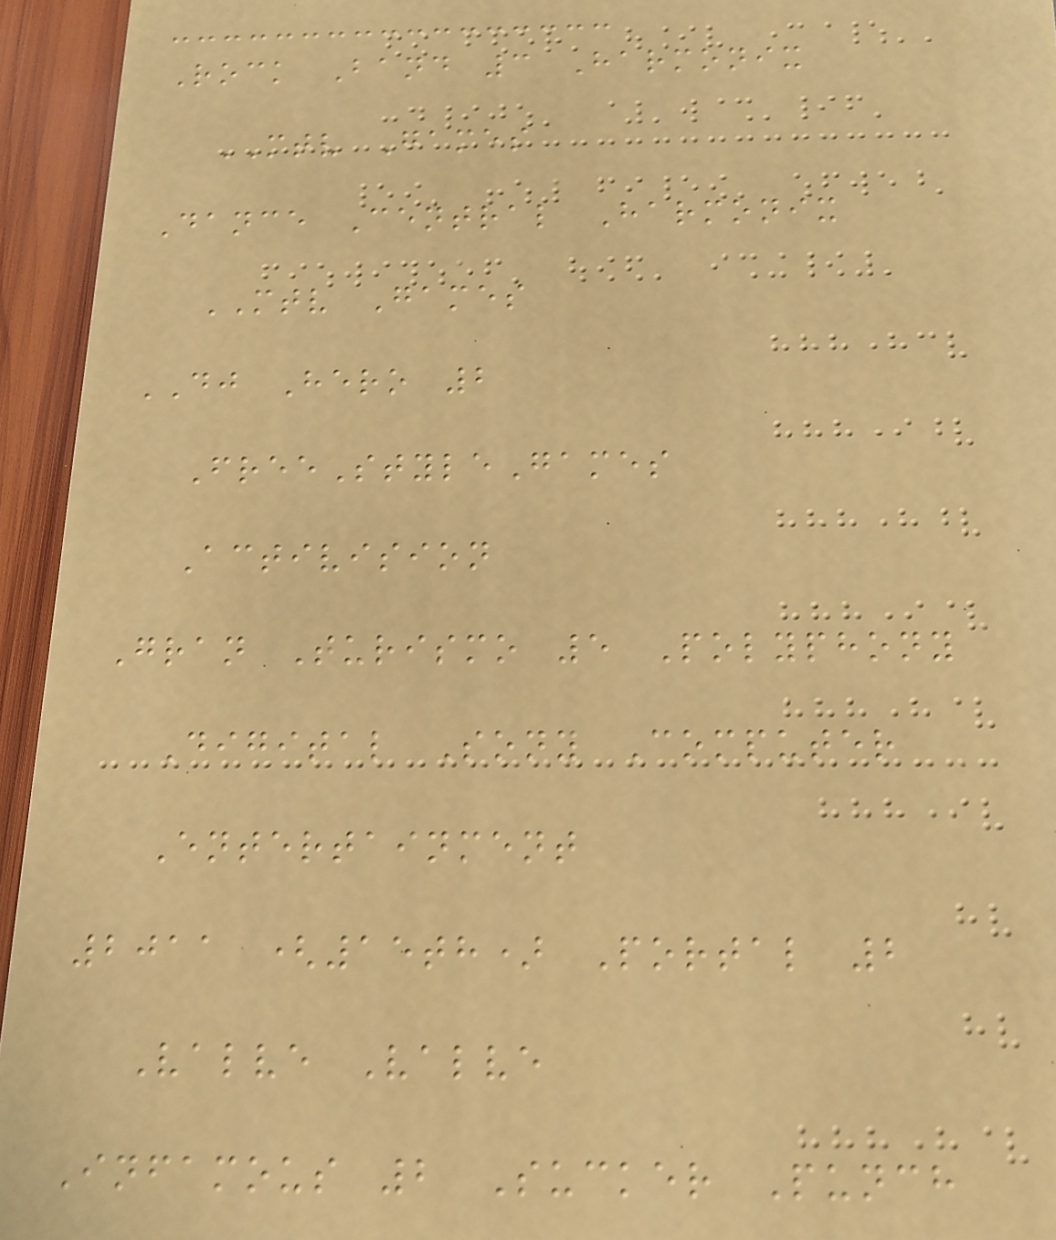Rock Band 3 Harmonix
MTV Games
Dance Central Harmonix
MTV Games
DJ Hero 2
FreeStyleGames
Activision
Gran Turismo 5 Polyphony
Digital Sony Computer
Entertainment
2011 (15th) Portal 2
Valve Valve
Infamous 2 Sucker Punch
